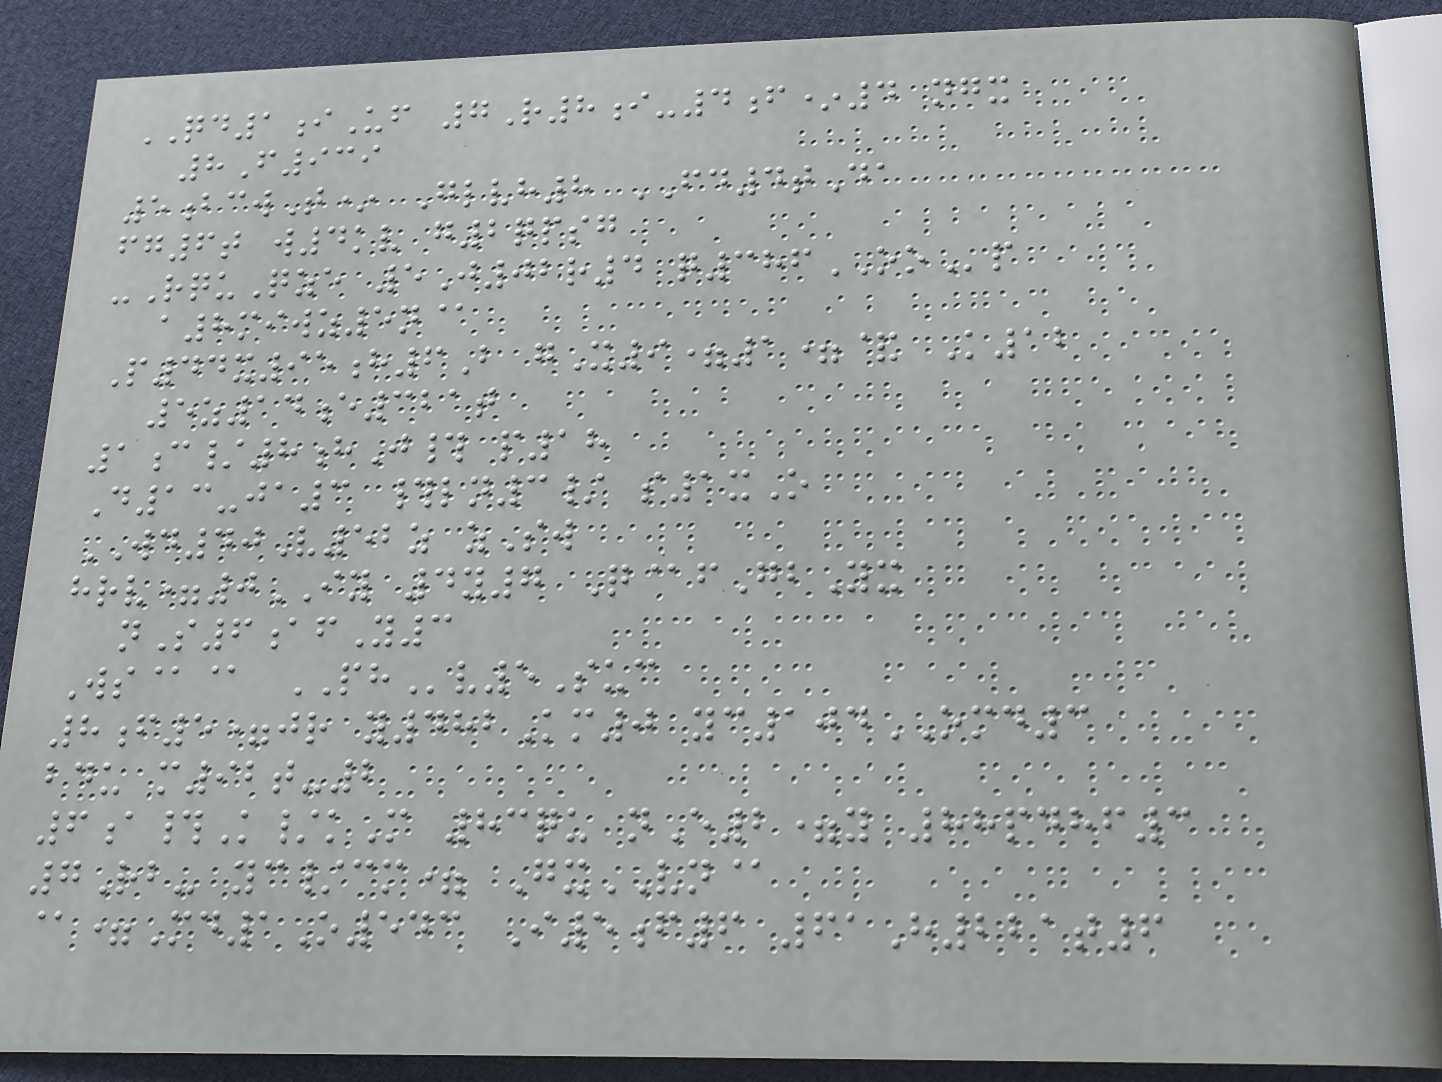QD1iUf 7R8i-4f*4 ngx
8F939
5bcwT* Glvh8 FD4tDa
fg6t w4kv g2qpsg
-RquQze 5J02r4 q386OOp
a8miwz5n@
P44x95h6B gX9=1=& K12
5z14e321t
1c/8hJ# p18
D13-ja3 #ln3/ s1xO
WD40V52z zSw
hrv=0IY 4y7 Q@fGbYx
nS6afY3
Ws@@ PHv5Suc
8f5=jr y482Km0 yc104OMD3
bdu m92t-2
6a#K/kM 83qu nE2=y 88pdhf3
7Rb- yc/cm= GxVN@
@=Md1O543 I5f6 61H221t6
